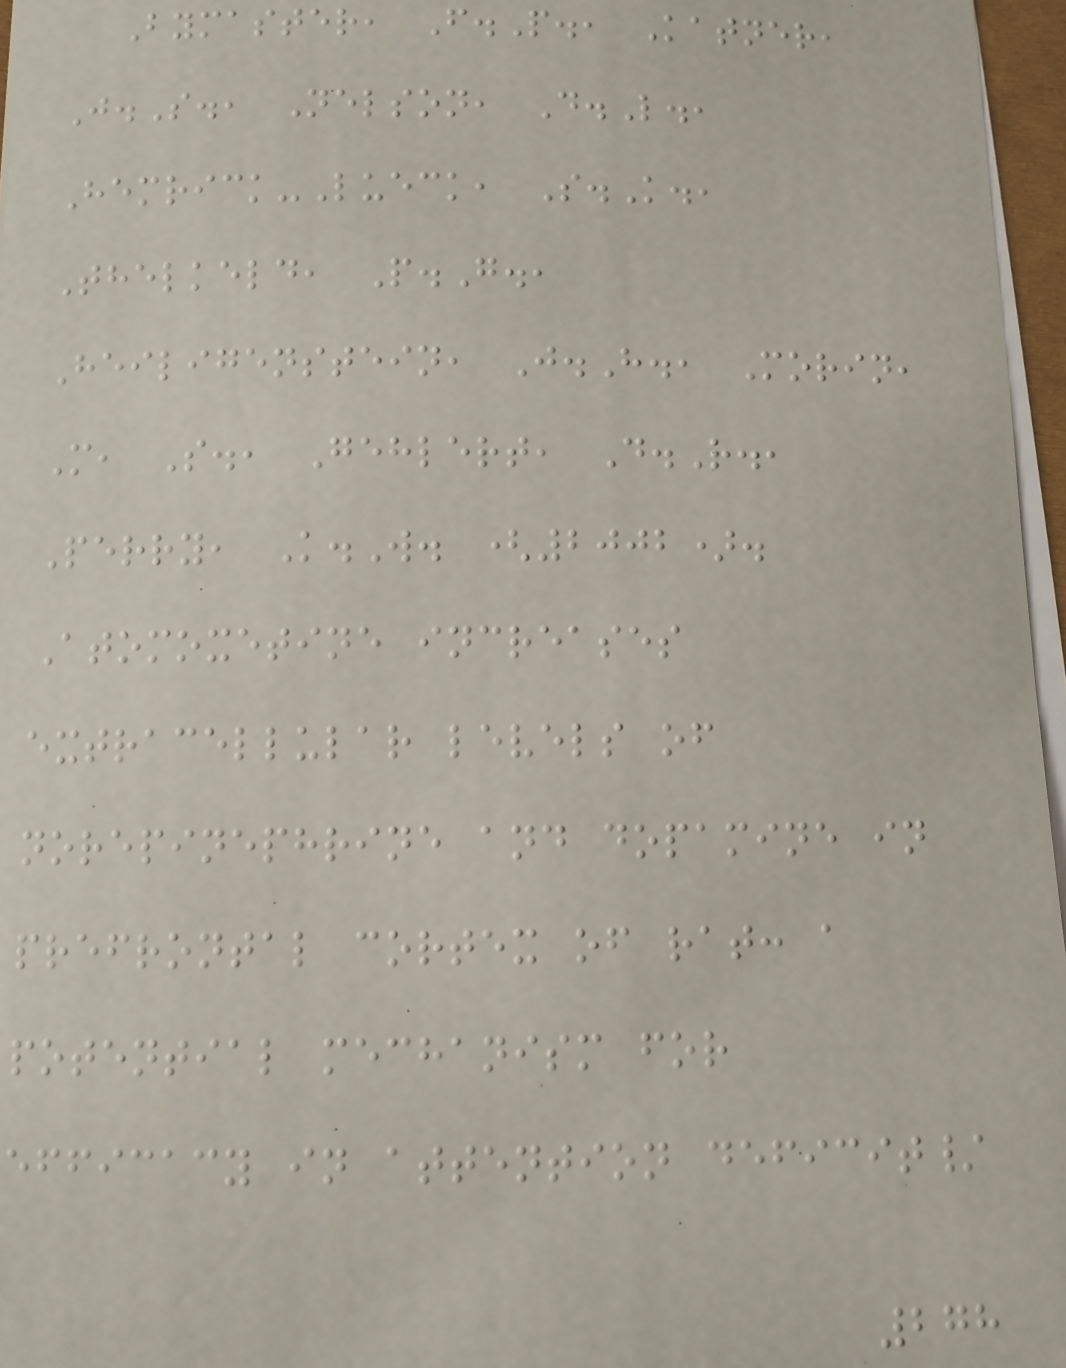Bymaster, F.P., Katner,
J.S., Nelson, D.L.,
Hemrick-Lueck, S.K.,
Thelkeld, P.G.,
Heiligenstein, J.H., Morin,
M, S., Gehlert, D.R.,
Perry, K.W. (2002).
Atomoxetine increases
extracellular levels of
norepinephrine and dopamine in
prefrontal cortex of rat: a
potential mechanism for
efficacy in attention deficit/
278
